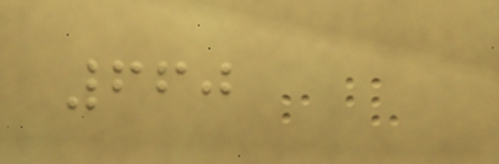660
